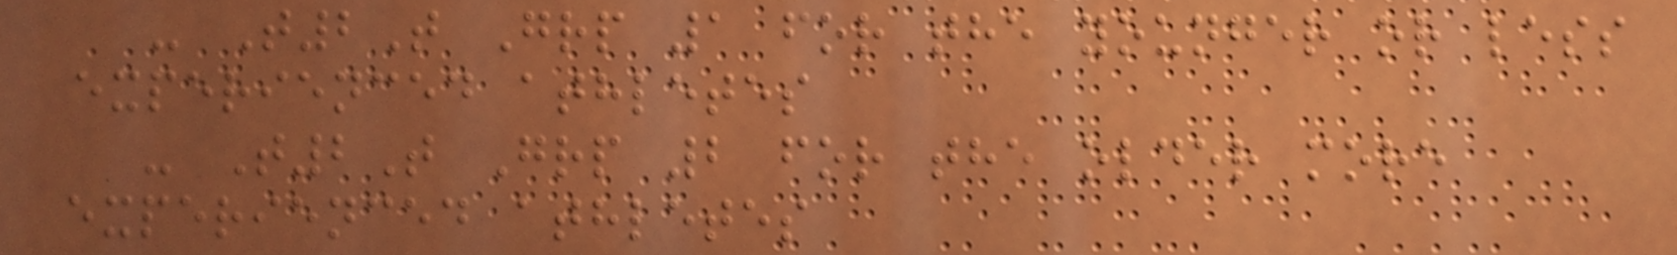- T2T Grp 1 for the younger or less
experienced athletes
- T2T Grp 2 for the older more
experienced athletes
